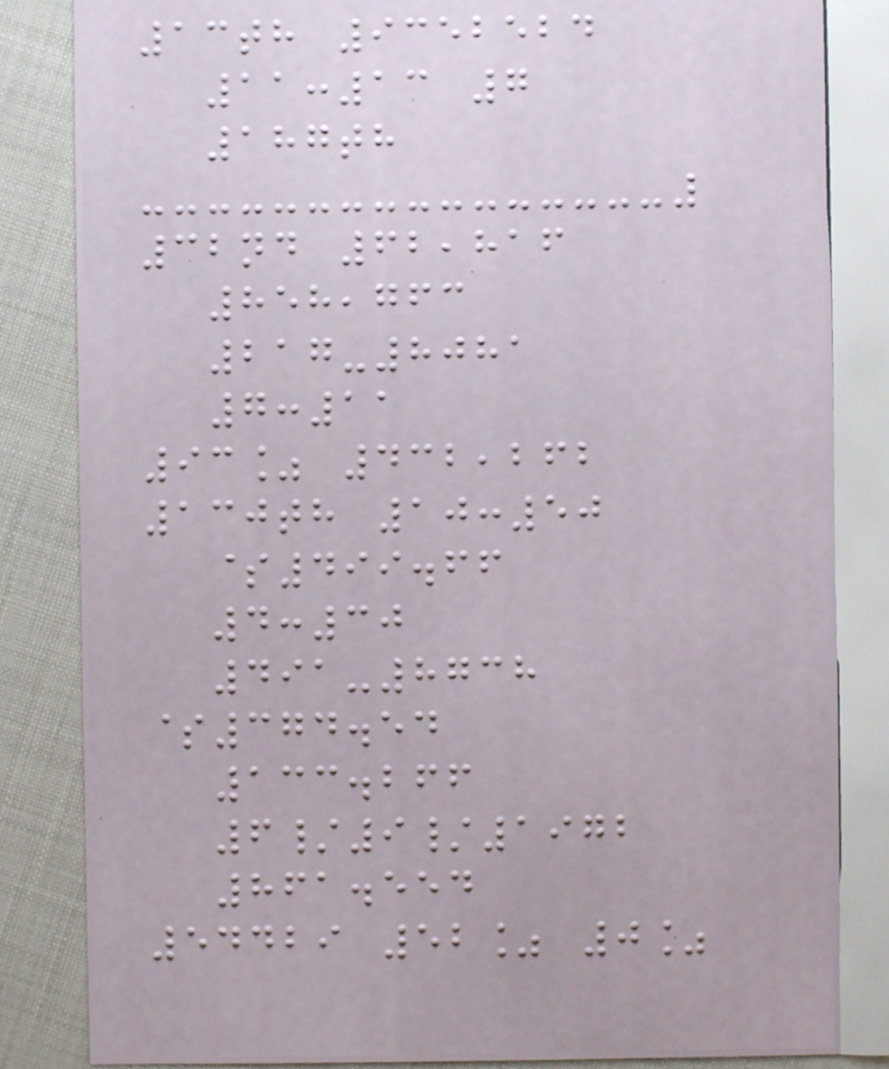13th 9352524
11:13 7
187th
32nd 62,816
858,763
217-8081
7:11
93% 432,262
130th 10:50
$499.66
4:30
491-8738
$374.54
133.266
6/9/1972
861.554
54429 52% 0%
